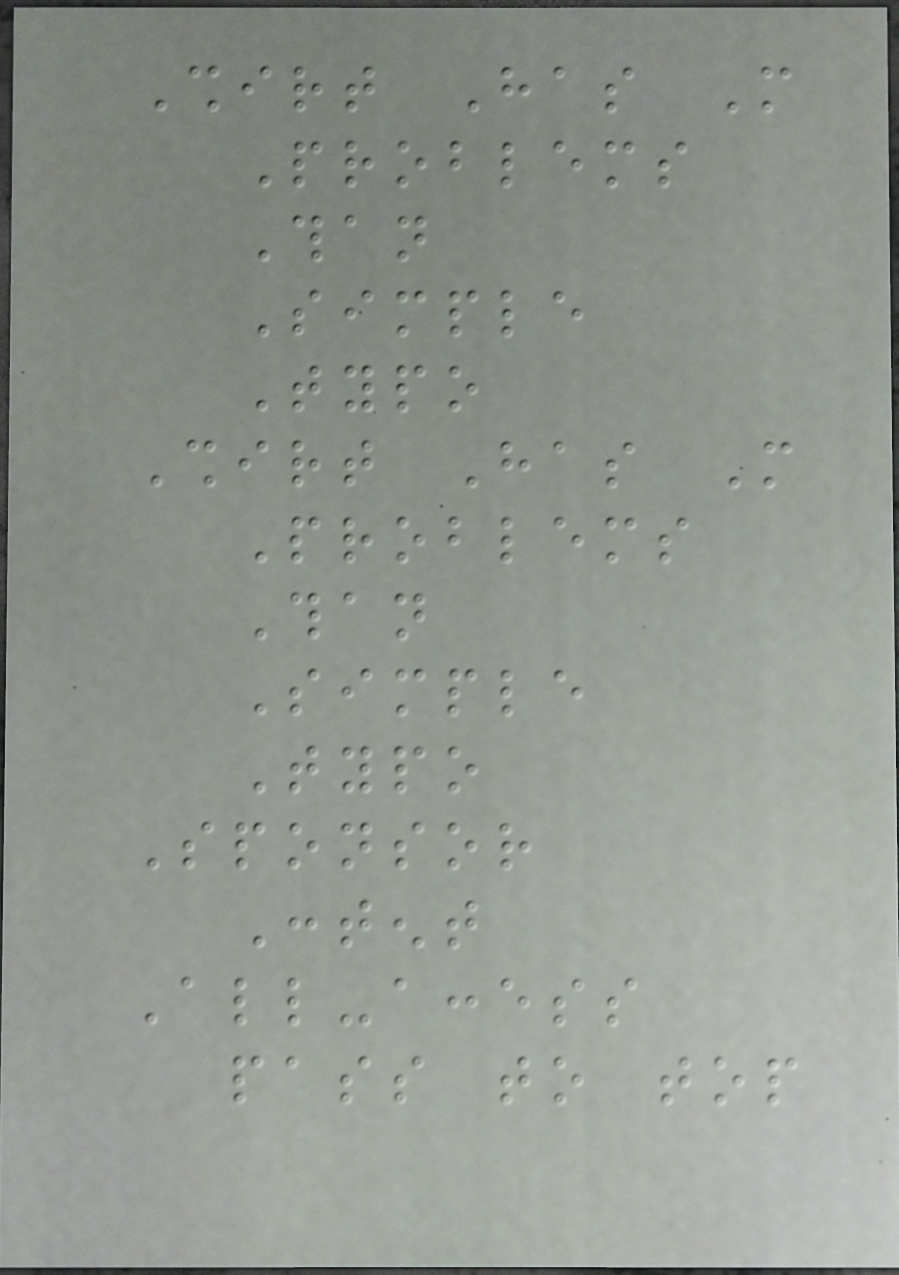Shirt Has More
Problems
Than
Simple
Typo
Shirt Has More
Problems
Than
Simple
Typo
Sponsor
Content
All-access
pass to top
